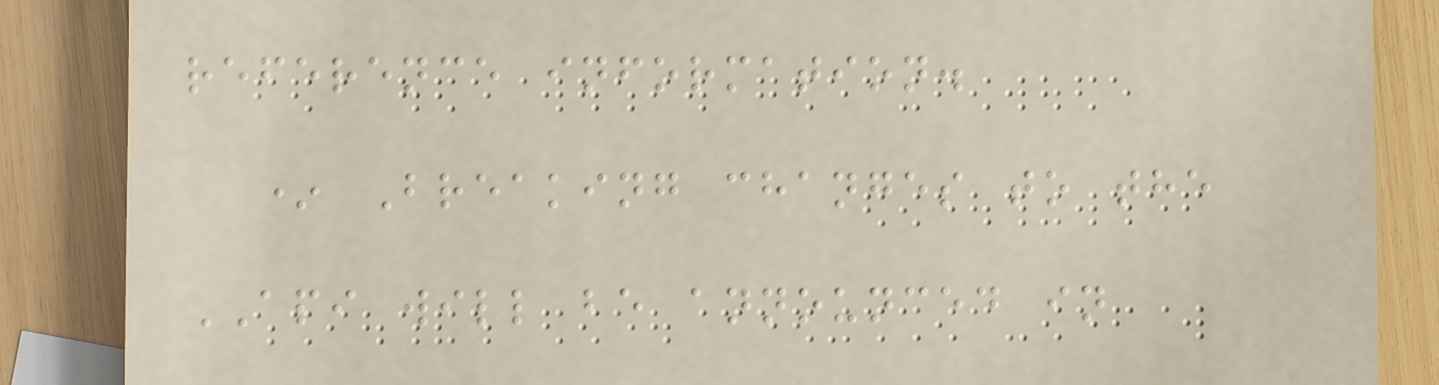reference information.
* Breaking changes to the
API will be announced in
